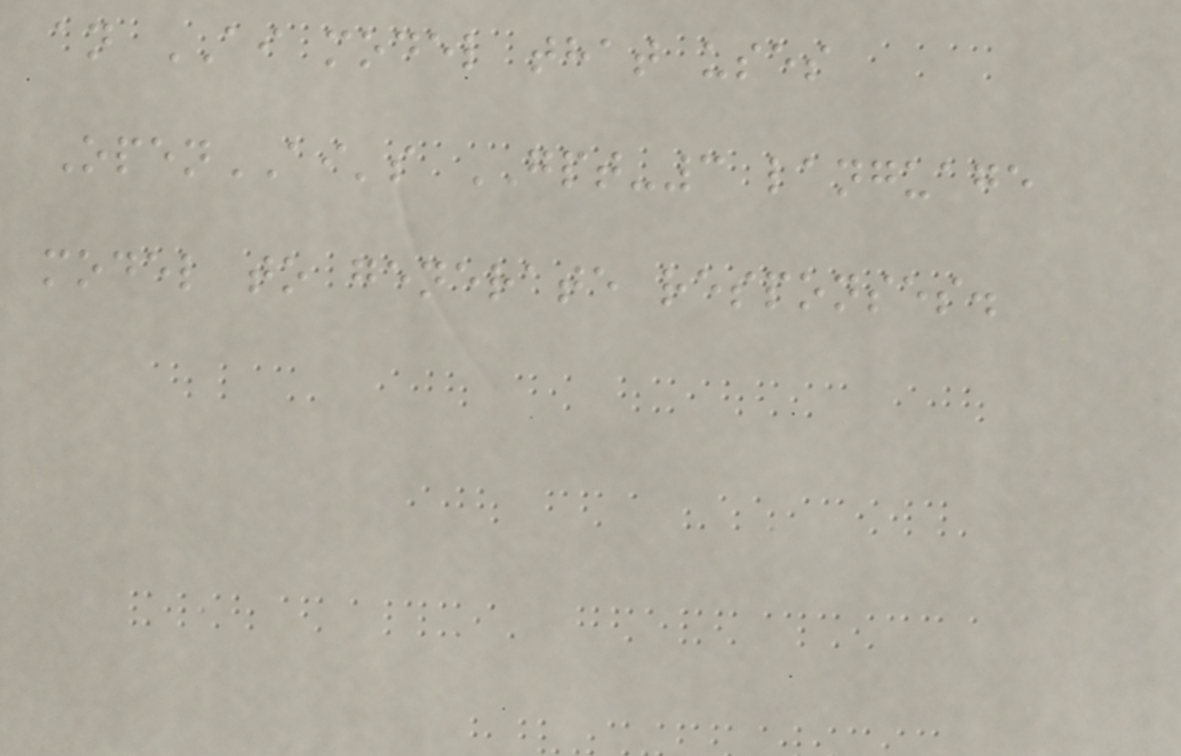an AI model that uses
OpenAI's GPT-3 language
model to generate responses.
